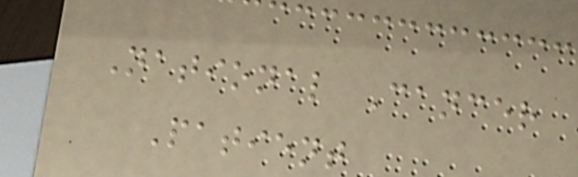National Cancer
Patient
